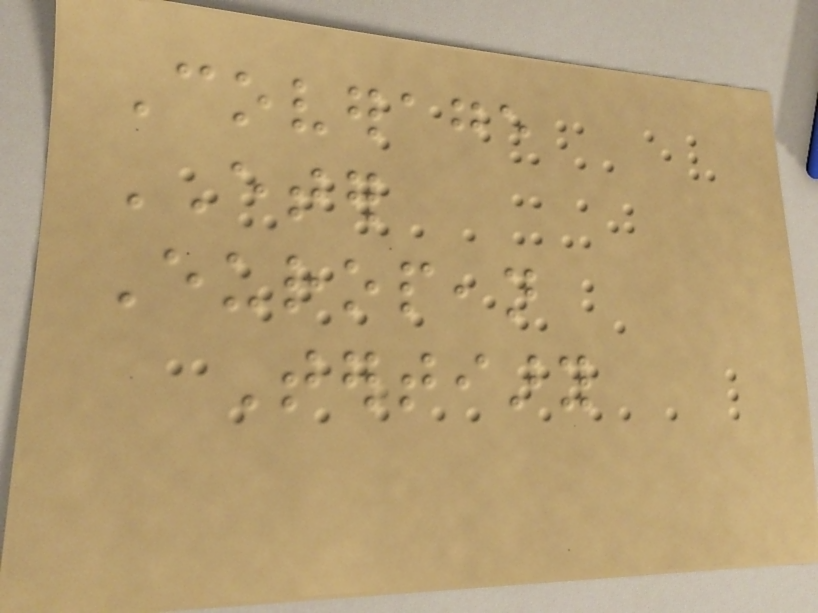Coverage
ETER
European
Tertiary
